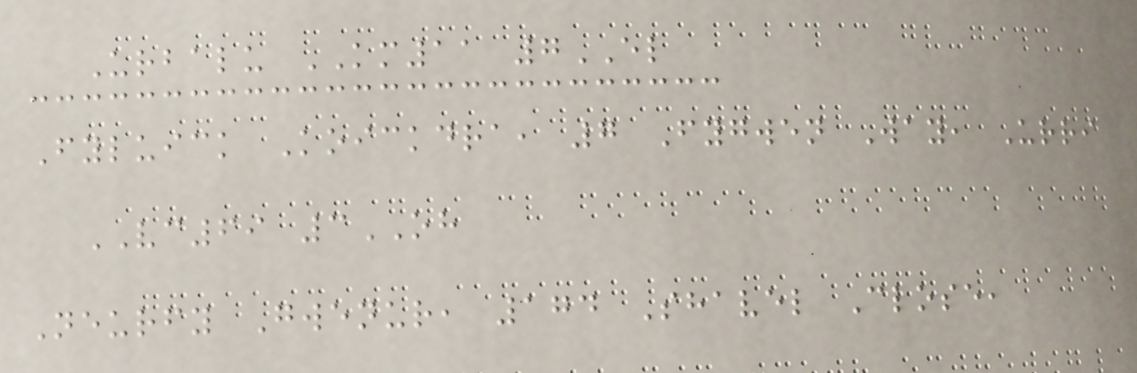Urbalu KM11 7EL
Fyluick Koickdra, 7 Fygwen Way, Urri
VC69 3OH
Neurfy Gwenur, 174 Shavel Close,
